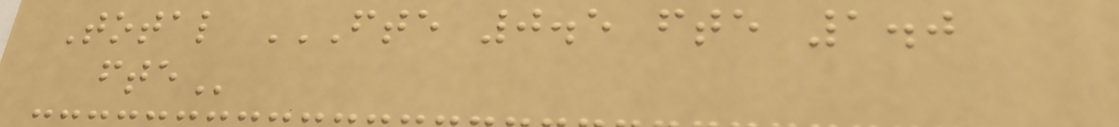Total FTE 0.5 FTE 1.0
FTE
